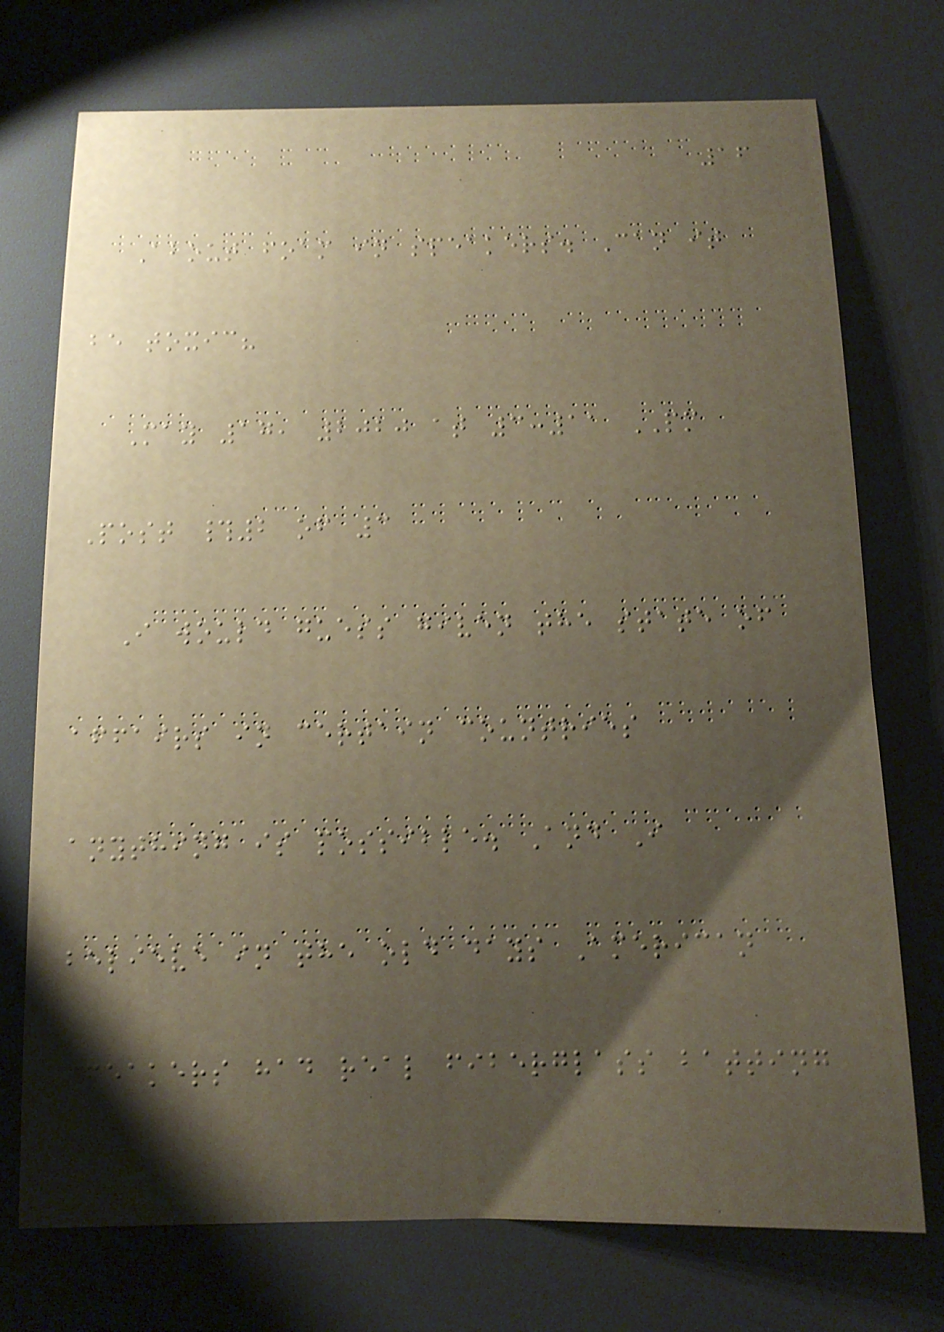16
About foam in speakers. Can it
be toxic?
May 17, 2020 at 3:11 PM
Post #2 of 3
I would guess given the state of
affairs in certain countries
anything is possible. And I
believe in the old days American
speakers had real fiberglass batting
